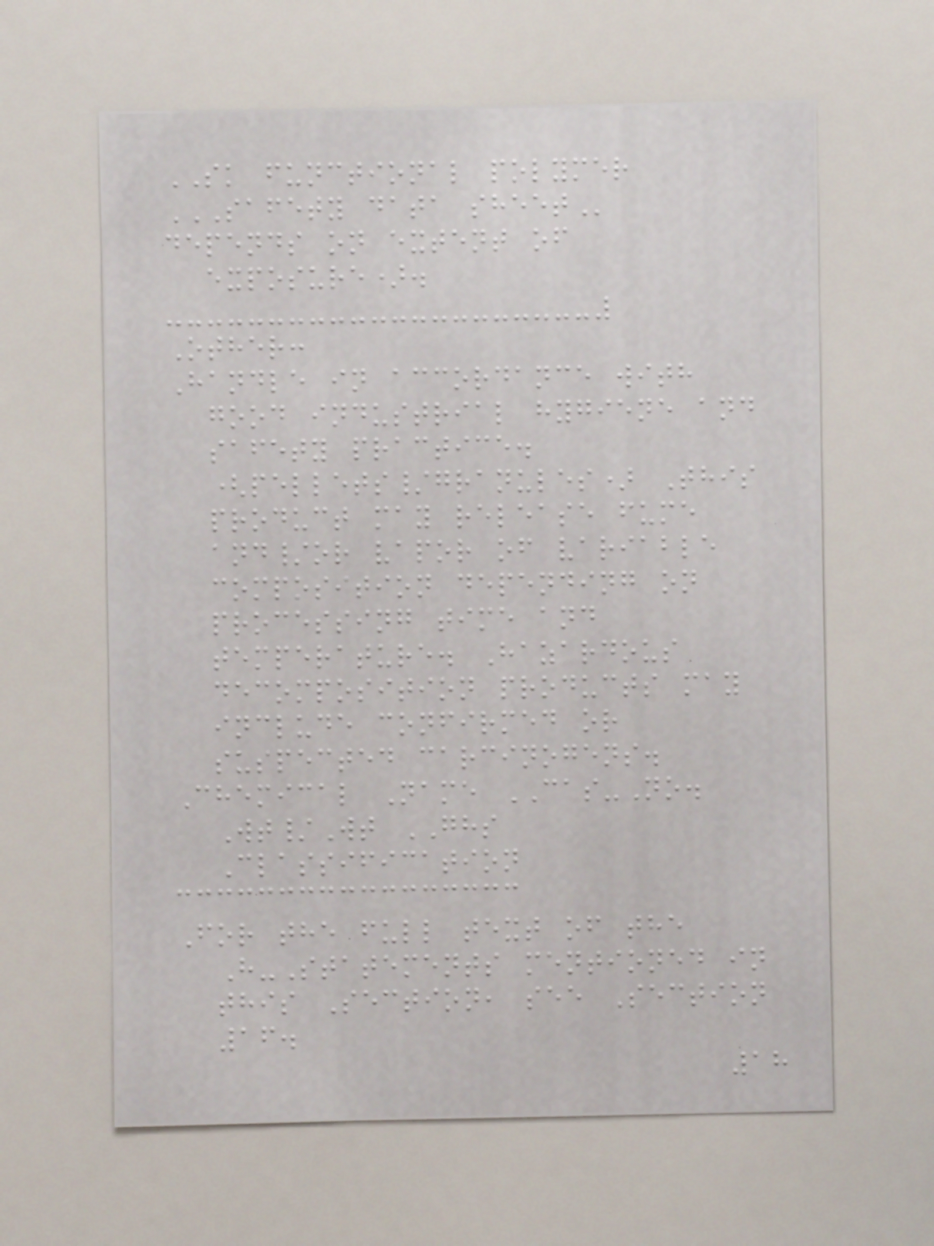SK functional polymer
SAFETY DATA SHEET
depends on extent of
exposure).
Other:
Handle in accordance with
good industrial hygiene and
safety practice.
(pellets/granules) This
product may release fume
and/or vapor of variable
composition depending on
processing time and
temperature. Hazardous
decomposition products may
include confirmed or
suspected carcinogens.
Chemical Name CAS-No.
Wt/Wt GHS
Classification
For the full text of the
H-Statements mentioned in
this Section, see Section
16.
18
